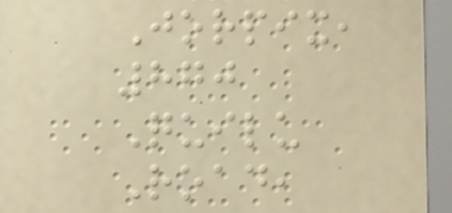Jorpix,
870
Quilu
Road,
